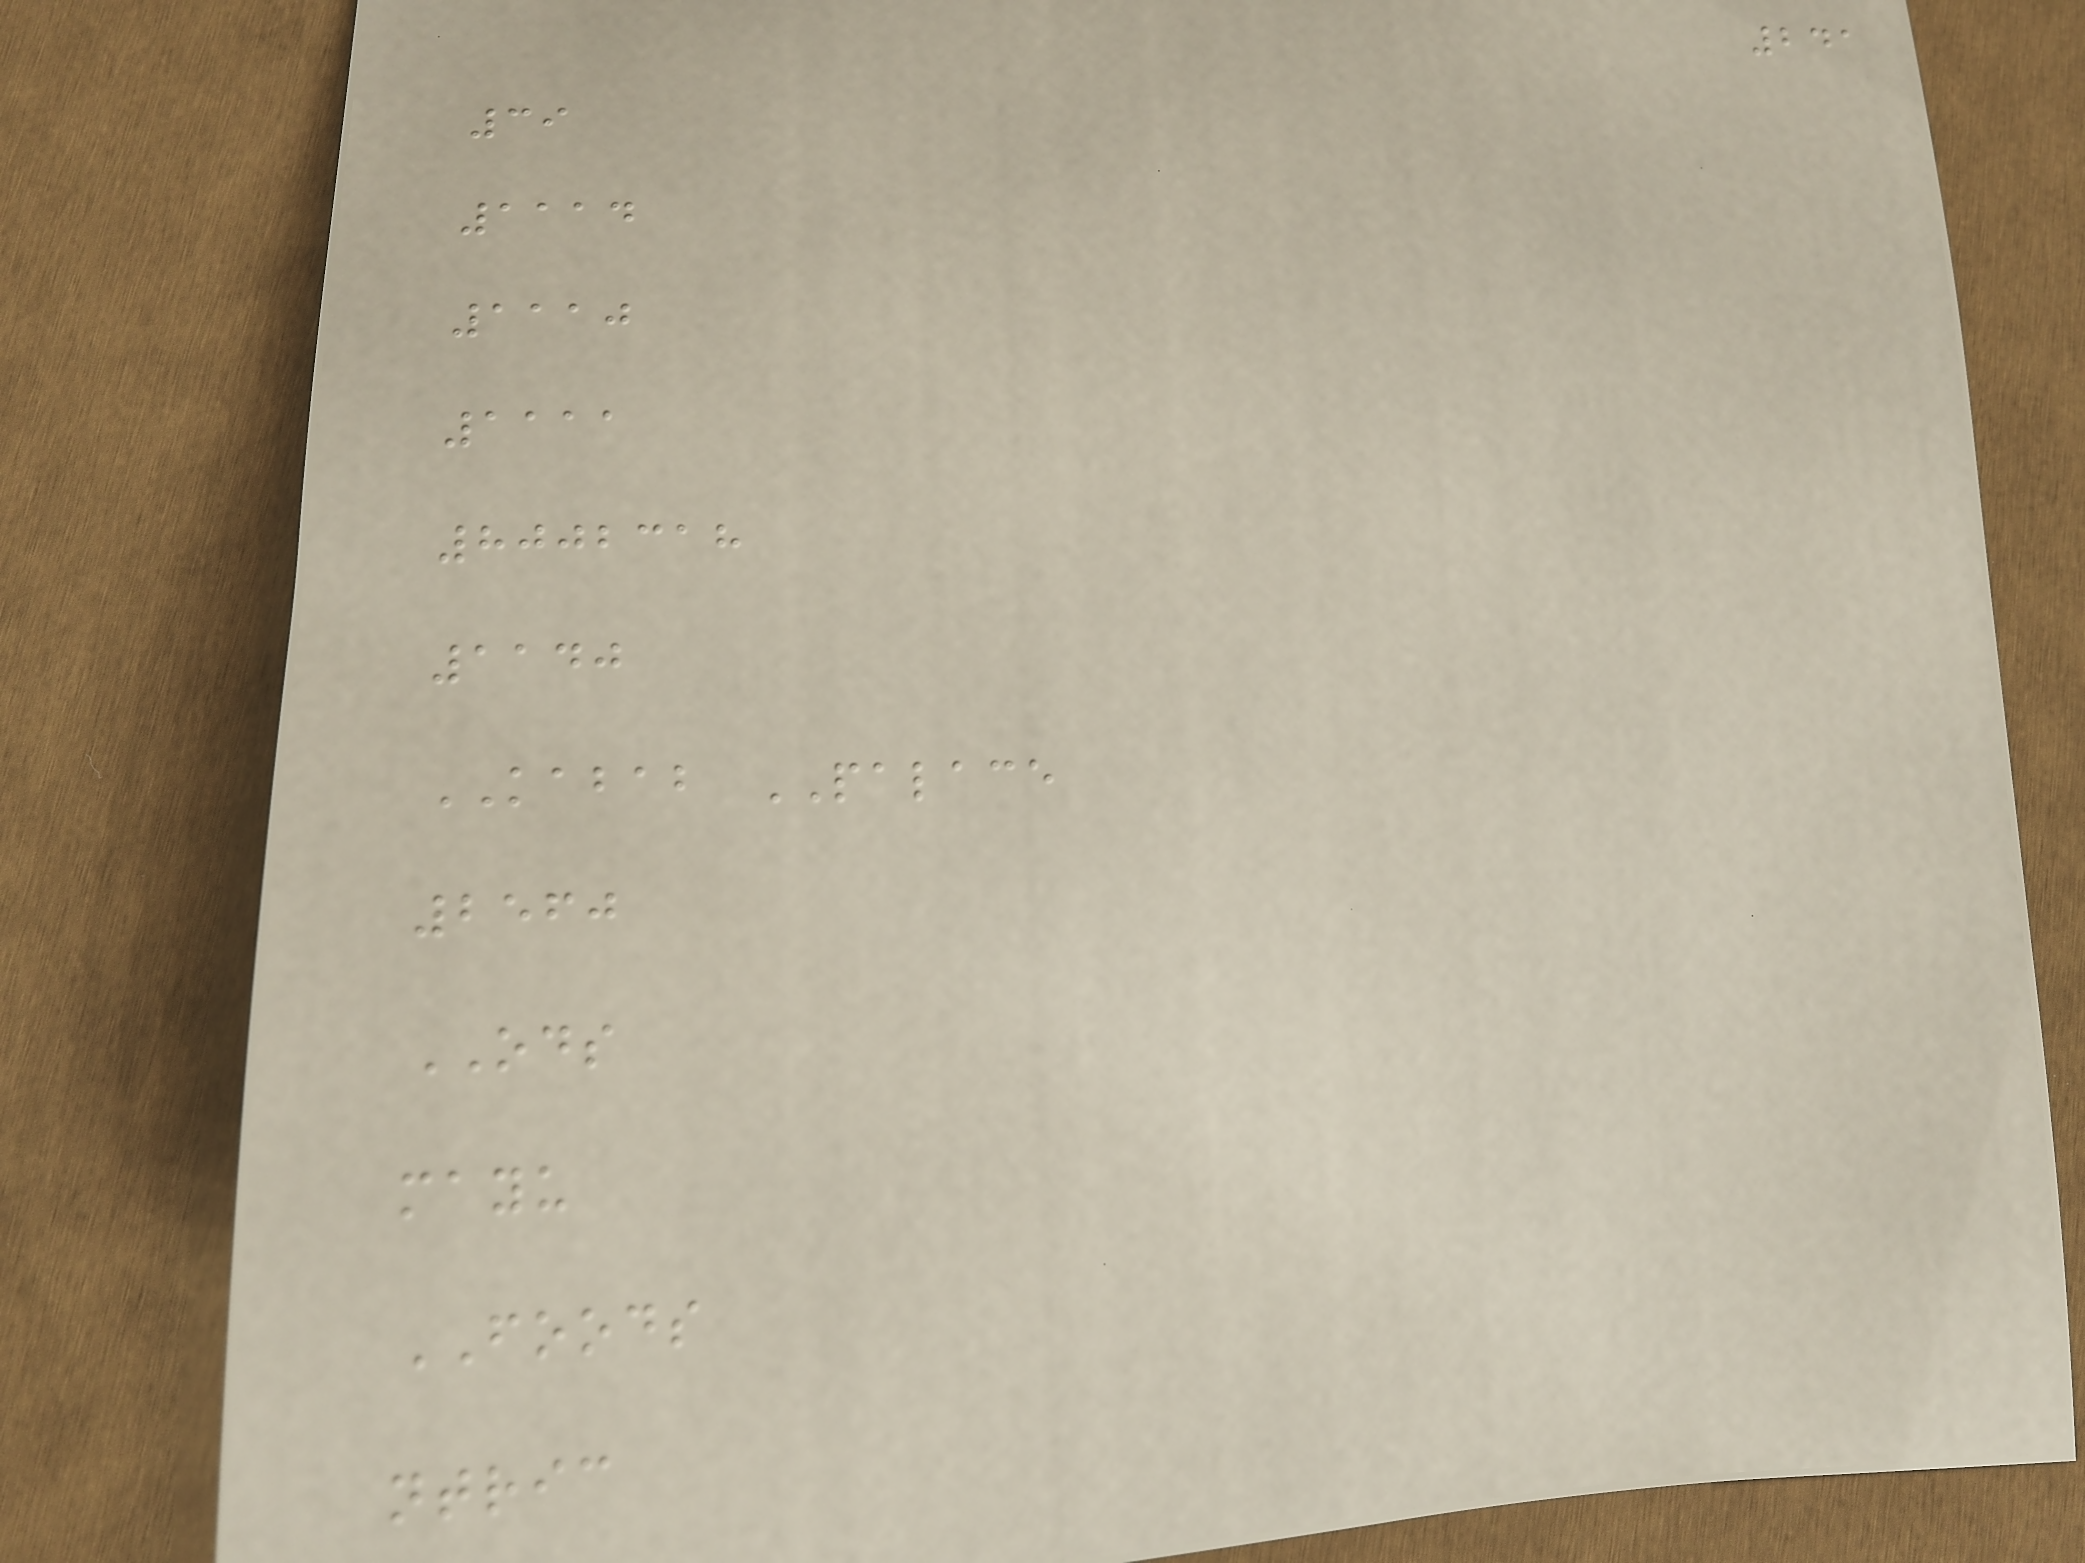241
39
1114
1110
1111
8002318
1140
KABAB PALACE
2560
ODS
mayu
FOODS
ntric
